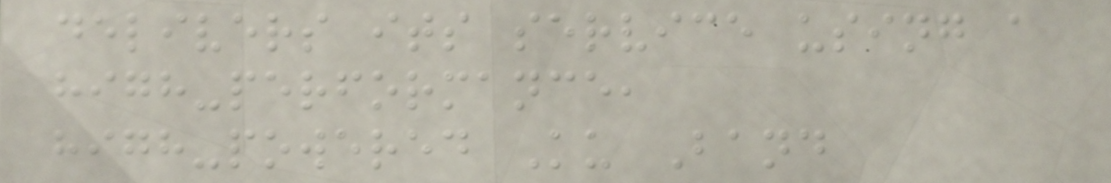delivers its service using a
high-performance,
high-powered Ku Band
